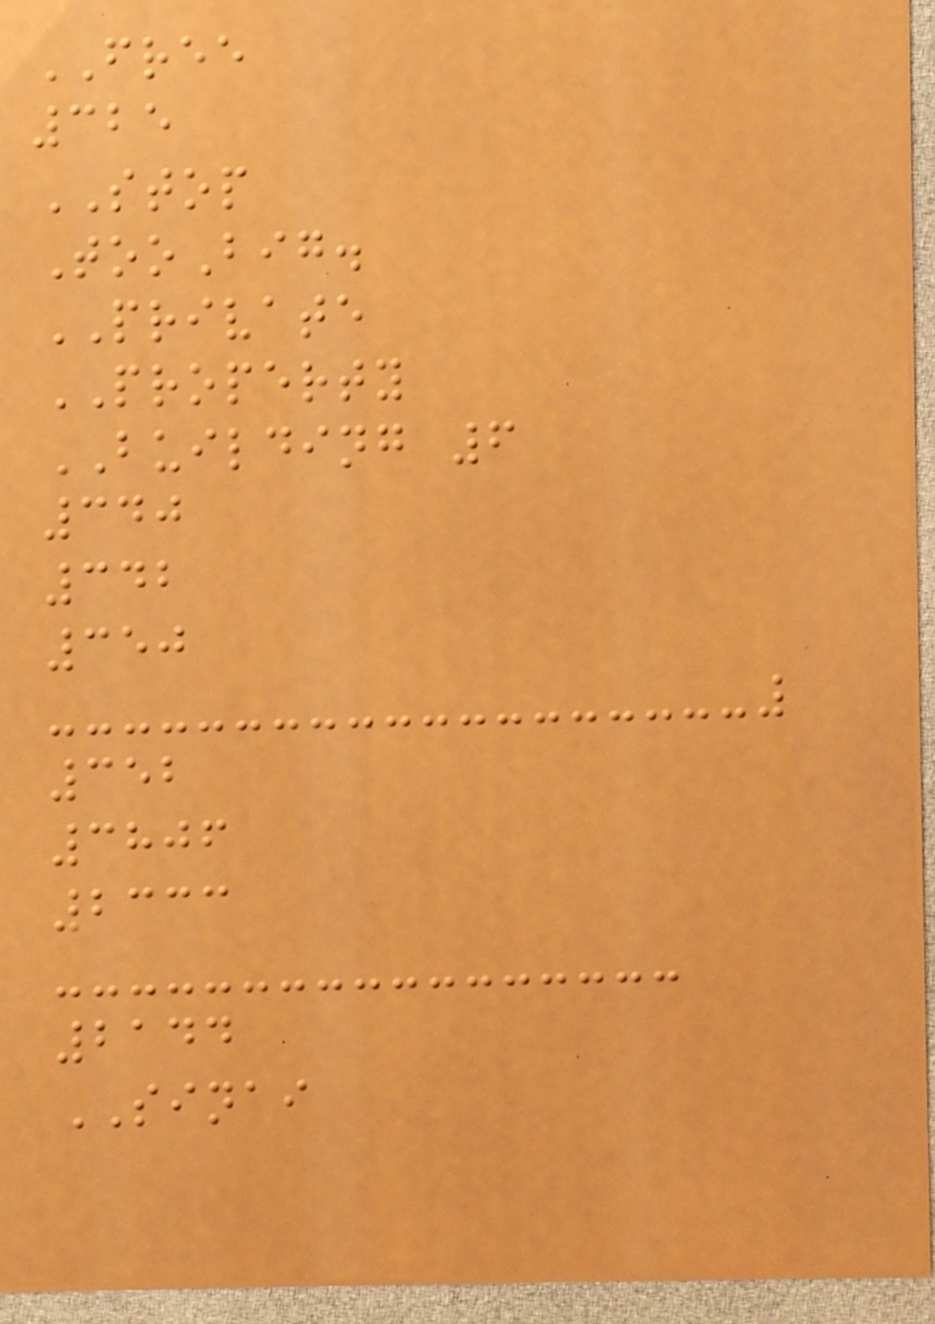FREE
325
STOP
TooBig.
PRIVATE
PROPERTY
BUILDING 6
340
342
350
352
3806
2333
2144
SINAI
